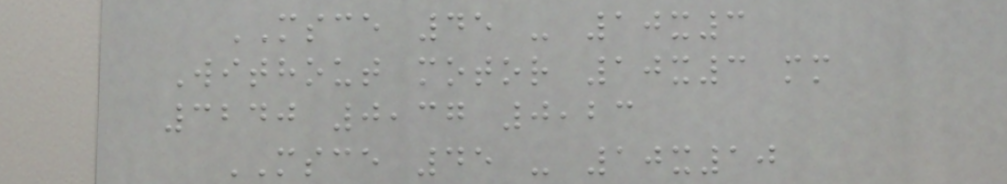MSCE 45 - 10x3
Without motor 10x3 mm
3240 0,37 0,23
MSCE 45 - 10x10
